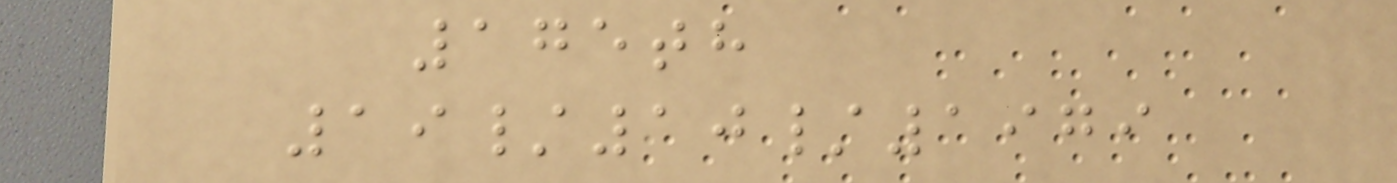175th
19/10/1979
